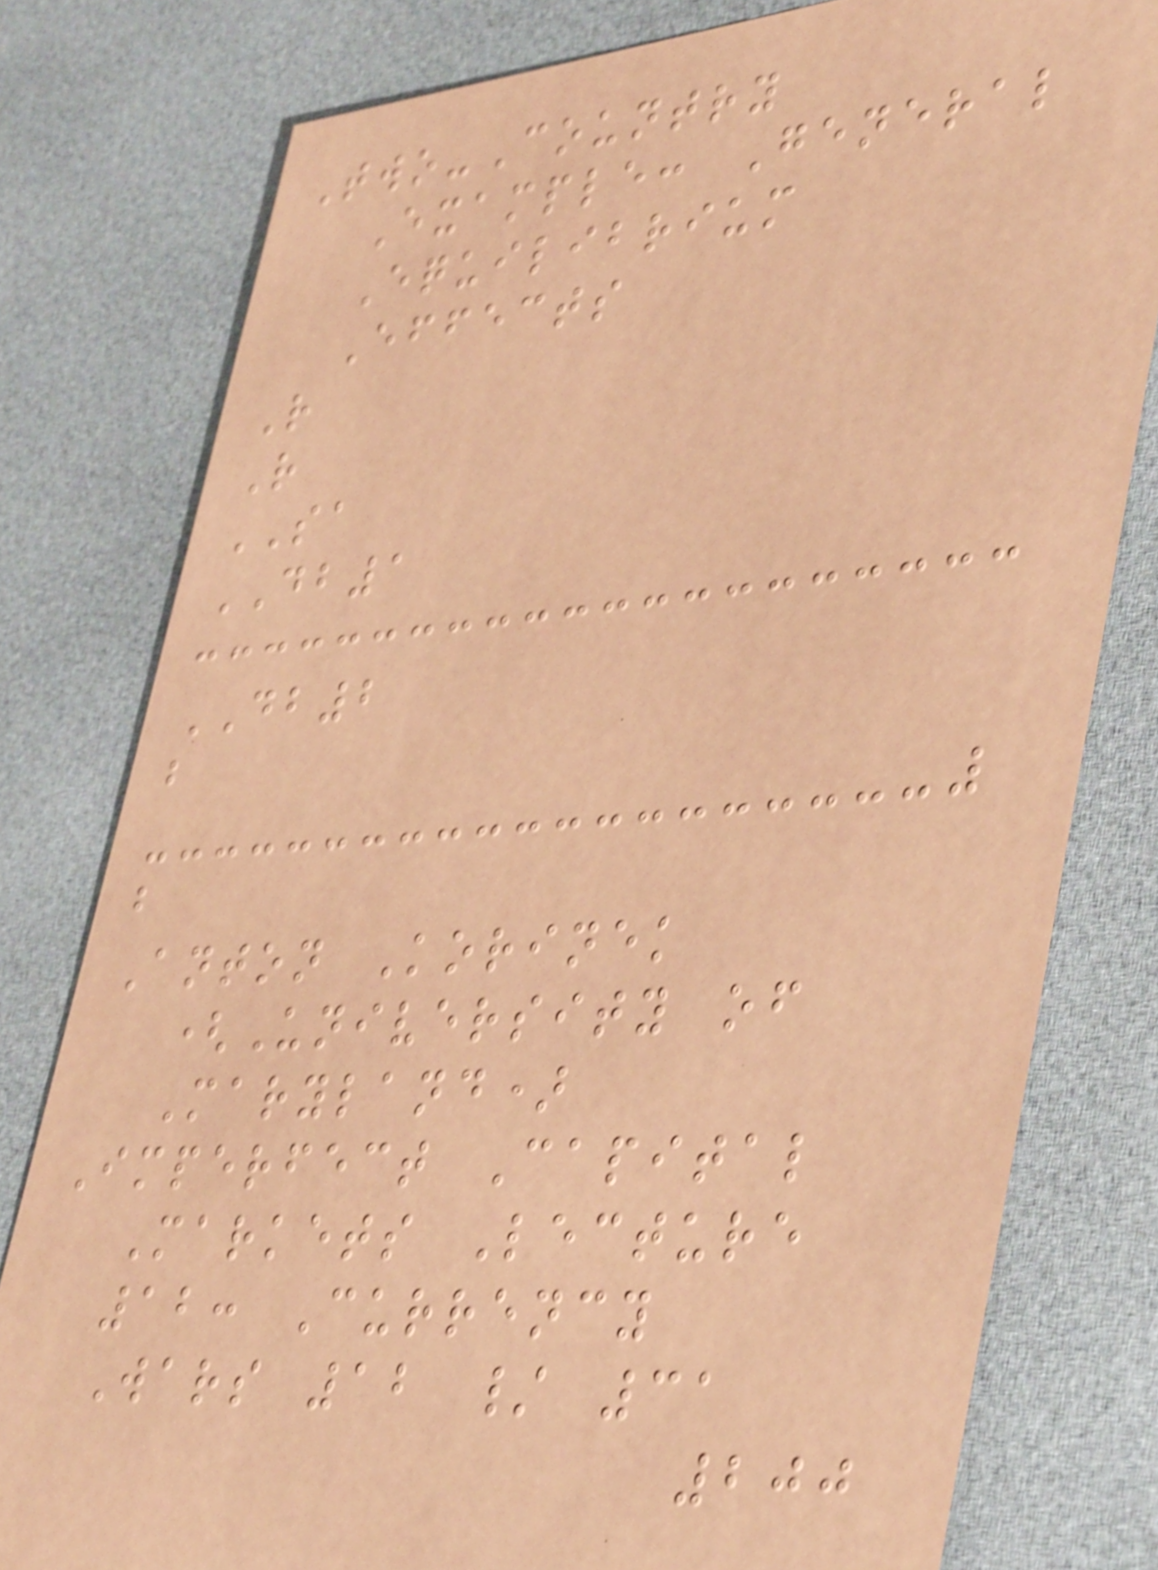Two-Country
Example: General
Equilibrium
Effects
R
R
SA
DB1
DB2
b
b
Anton Korinek
(University of
Maryland)
Imperfect Capital
Markets Lecture
12: Currency
Wars 12 / 31
200
